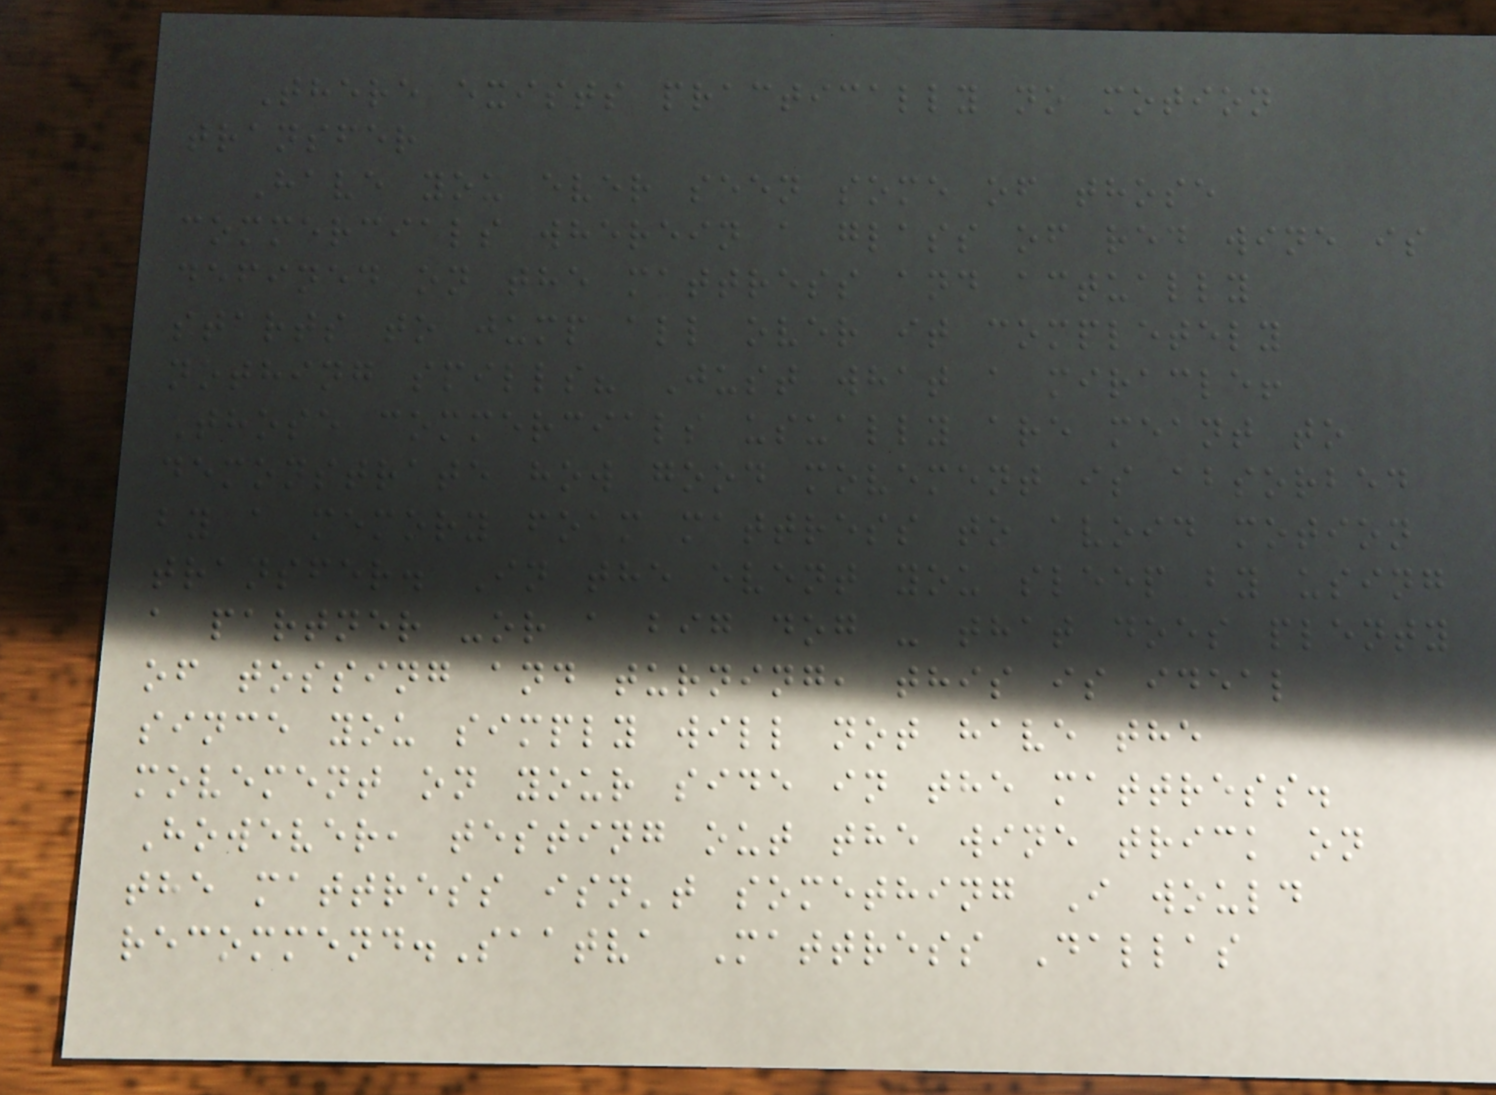There exists practically no motion
transfer
Have you ever seen some of those
commercials wherein a glass of red wine is
defined on the mattress and actually
starts to jump all over it completely
nothing spills? Just what a miracle!
Those commercials usually are meant to
demonstrate how good movement is absorbed
by a memory foam mattress to avoid motion
transfer. In the event you sleep by using
a partner -or a big dog - that does plenty
of tossing and turning, this is ideal
since you simply will not have the
movement on your side in the mattress.
However, testing out the wine trick on
the mattress isn't something I would
recommend.Saatva Mattress Dallas
